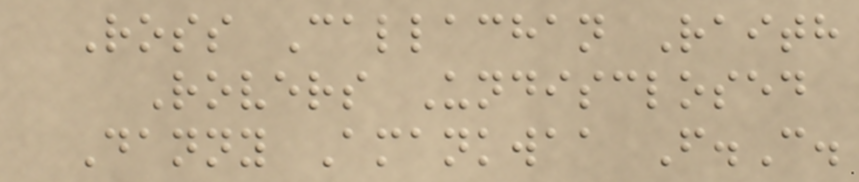Ross Callachan Raith
Rovers Undisclosed
Danny Amankwaa F.C.
